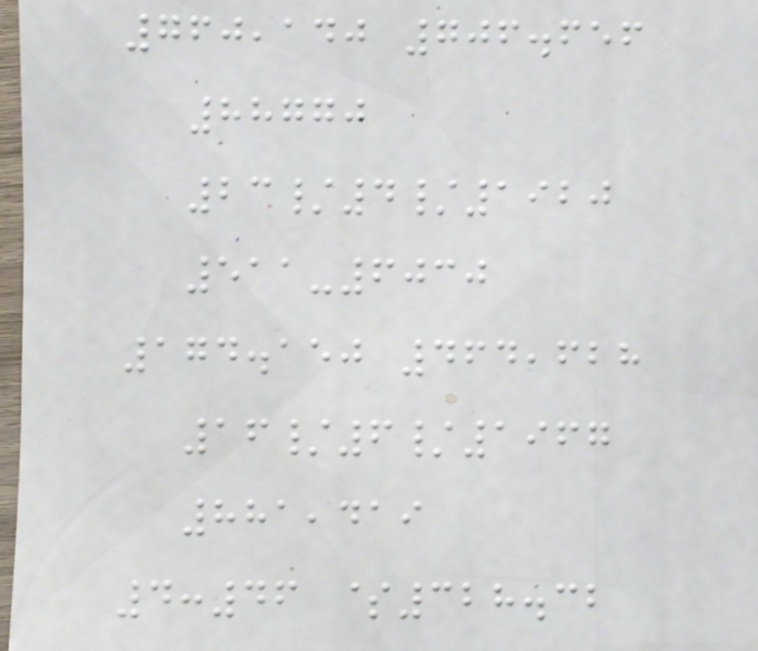760,140 706.656
88770
23/4/1920
511-6030
174.150 464,628
16/6/1967
881,419
4:46 $328.32
